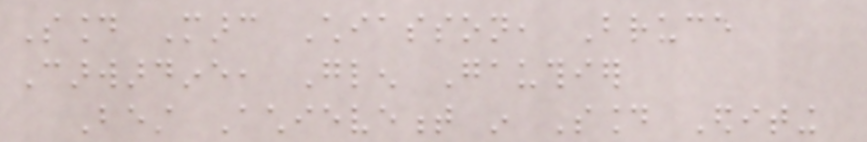Sound Marc Chiasson, Bruce
Carwardine, Glen Gauthier
Best Achievement in Sound Editing
